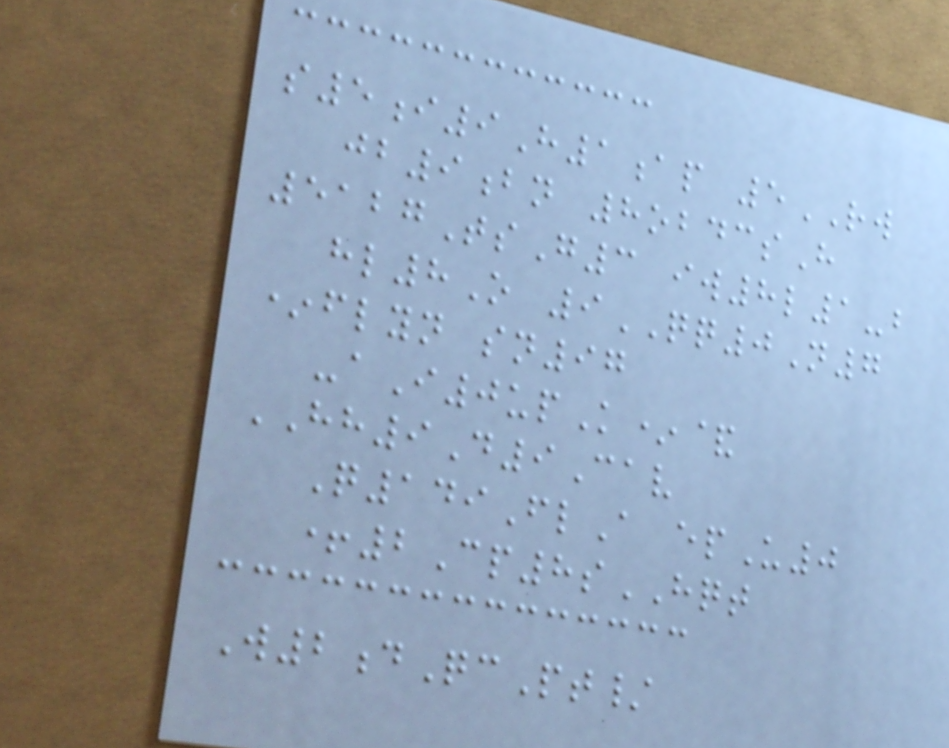s5i9H1ap 5RW
jb9bn 8obdcsH
5127TsG3 iw8l1-b
hl8O 9QQ0N7
*flyn sn97
-aI0upK*&
HH9D9Cav
Q149FlA epU0
+2Cp8sHQT
W2dQcPt/
